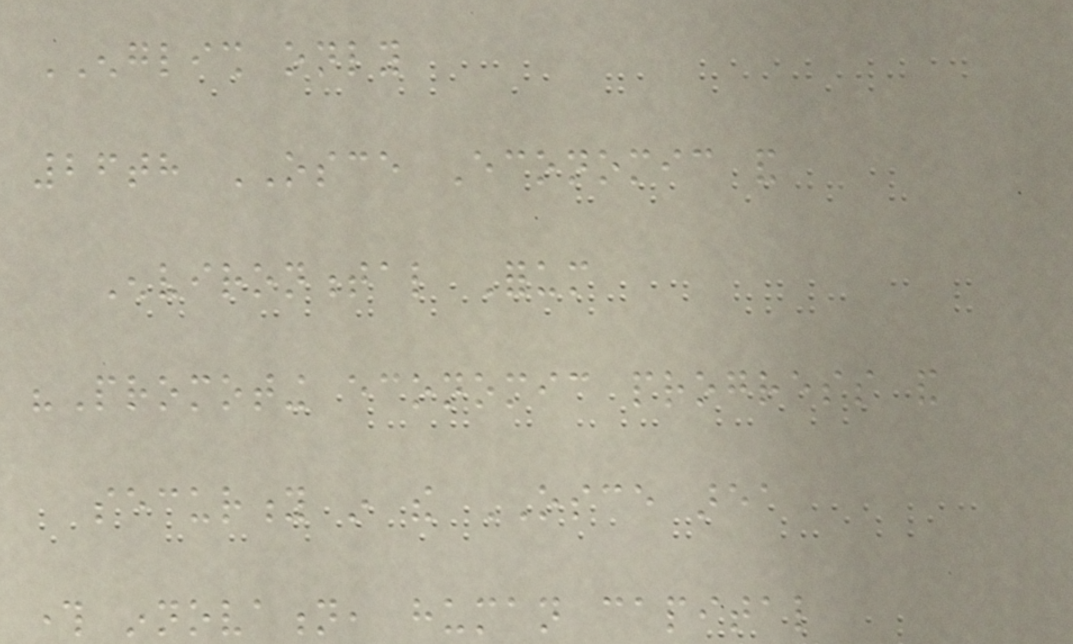ENGLISH only
26th OSCE Economic and
Environmental Forum
"Promoting economic progress and
security in the OSCE area
through innovation, human capital
